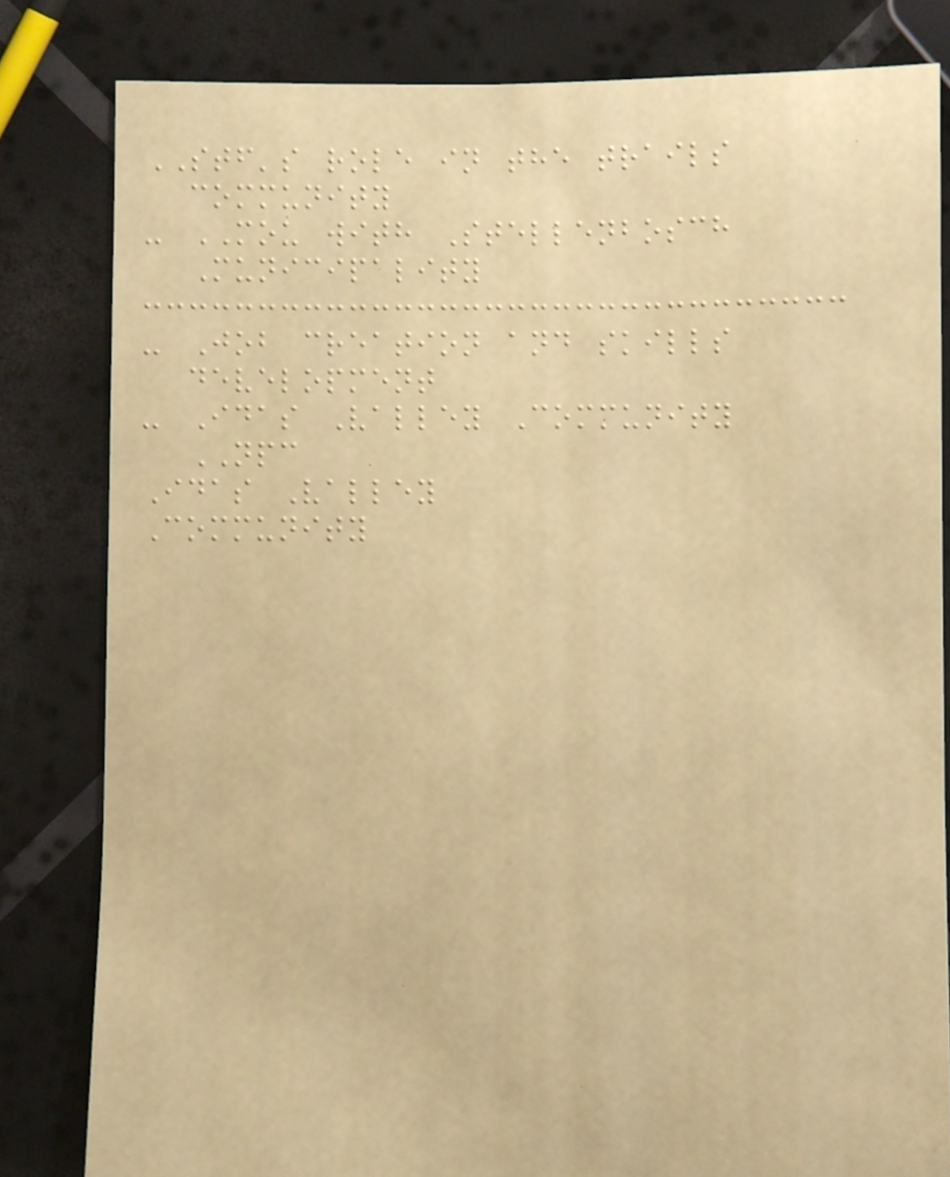STF's role in the trails
community
- MOU with Stellenbosch
Municipality
- Job creation and skills
development
- Idas Valley Community
NPC
Idas Valley
Community
